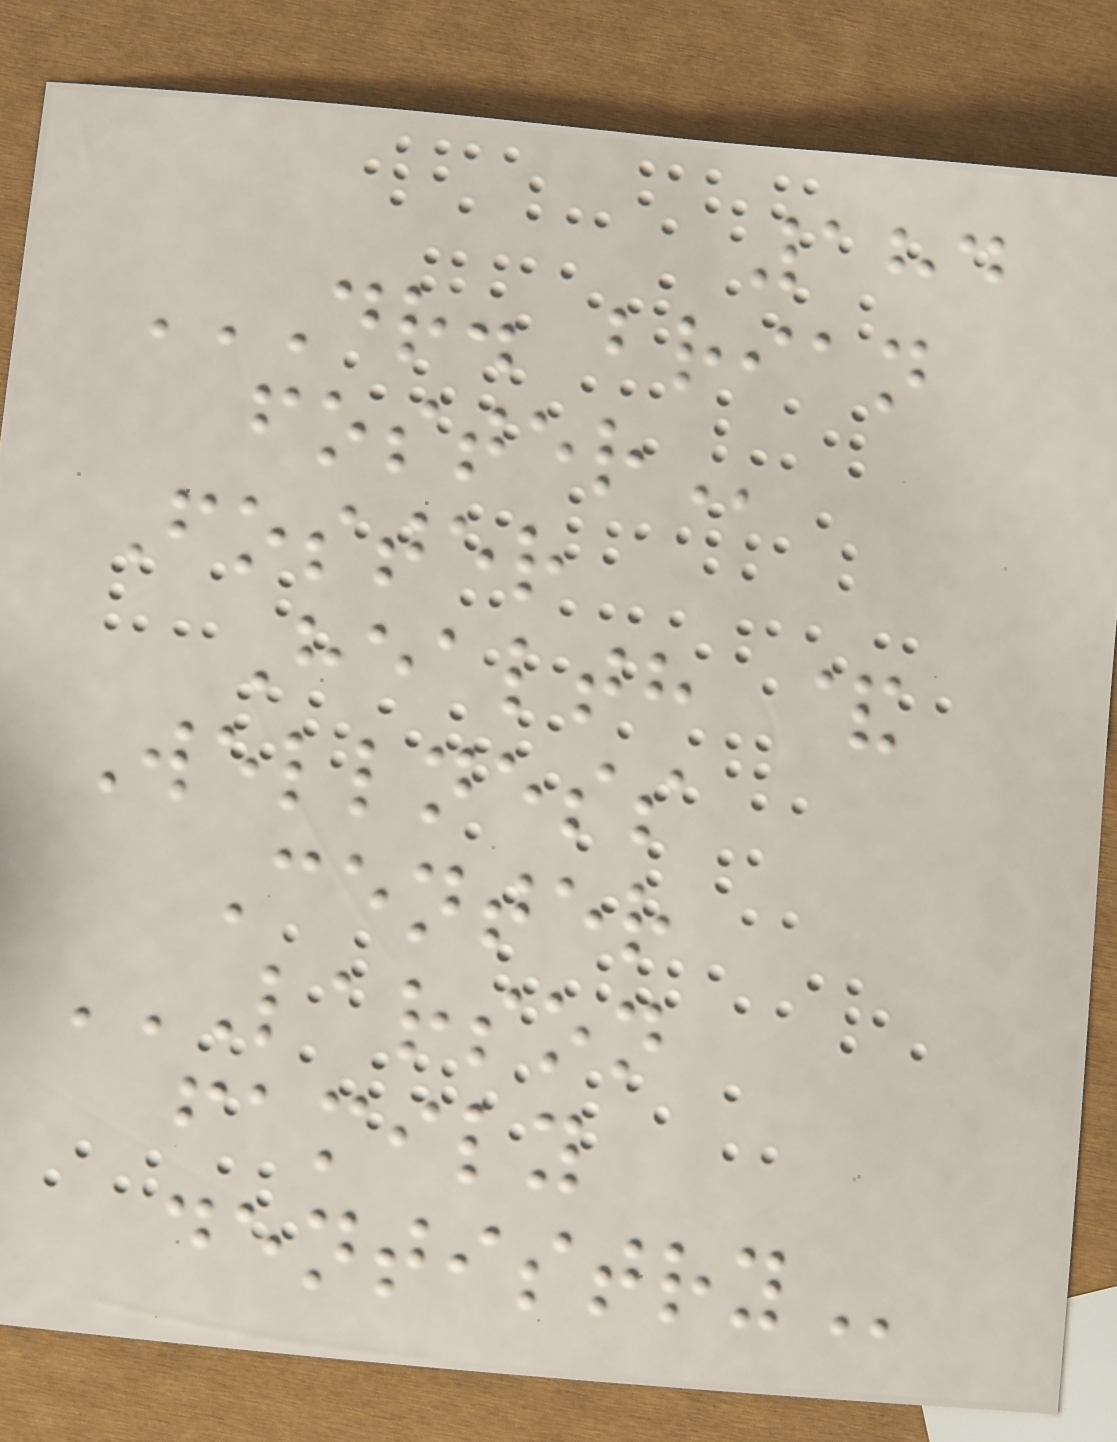184
DR. BRIAN
FOSTER
Foster
Health &
Wellness
Center
LARSON
FAMILY
DENTISTRY
